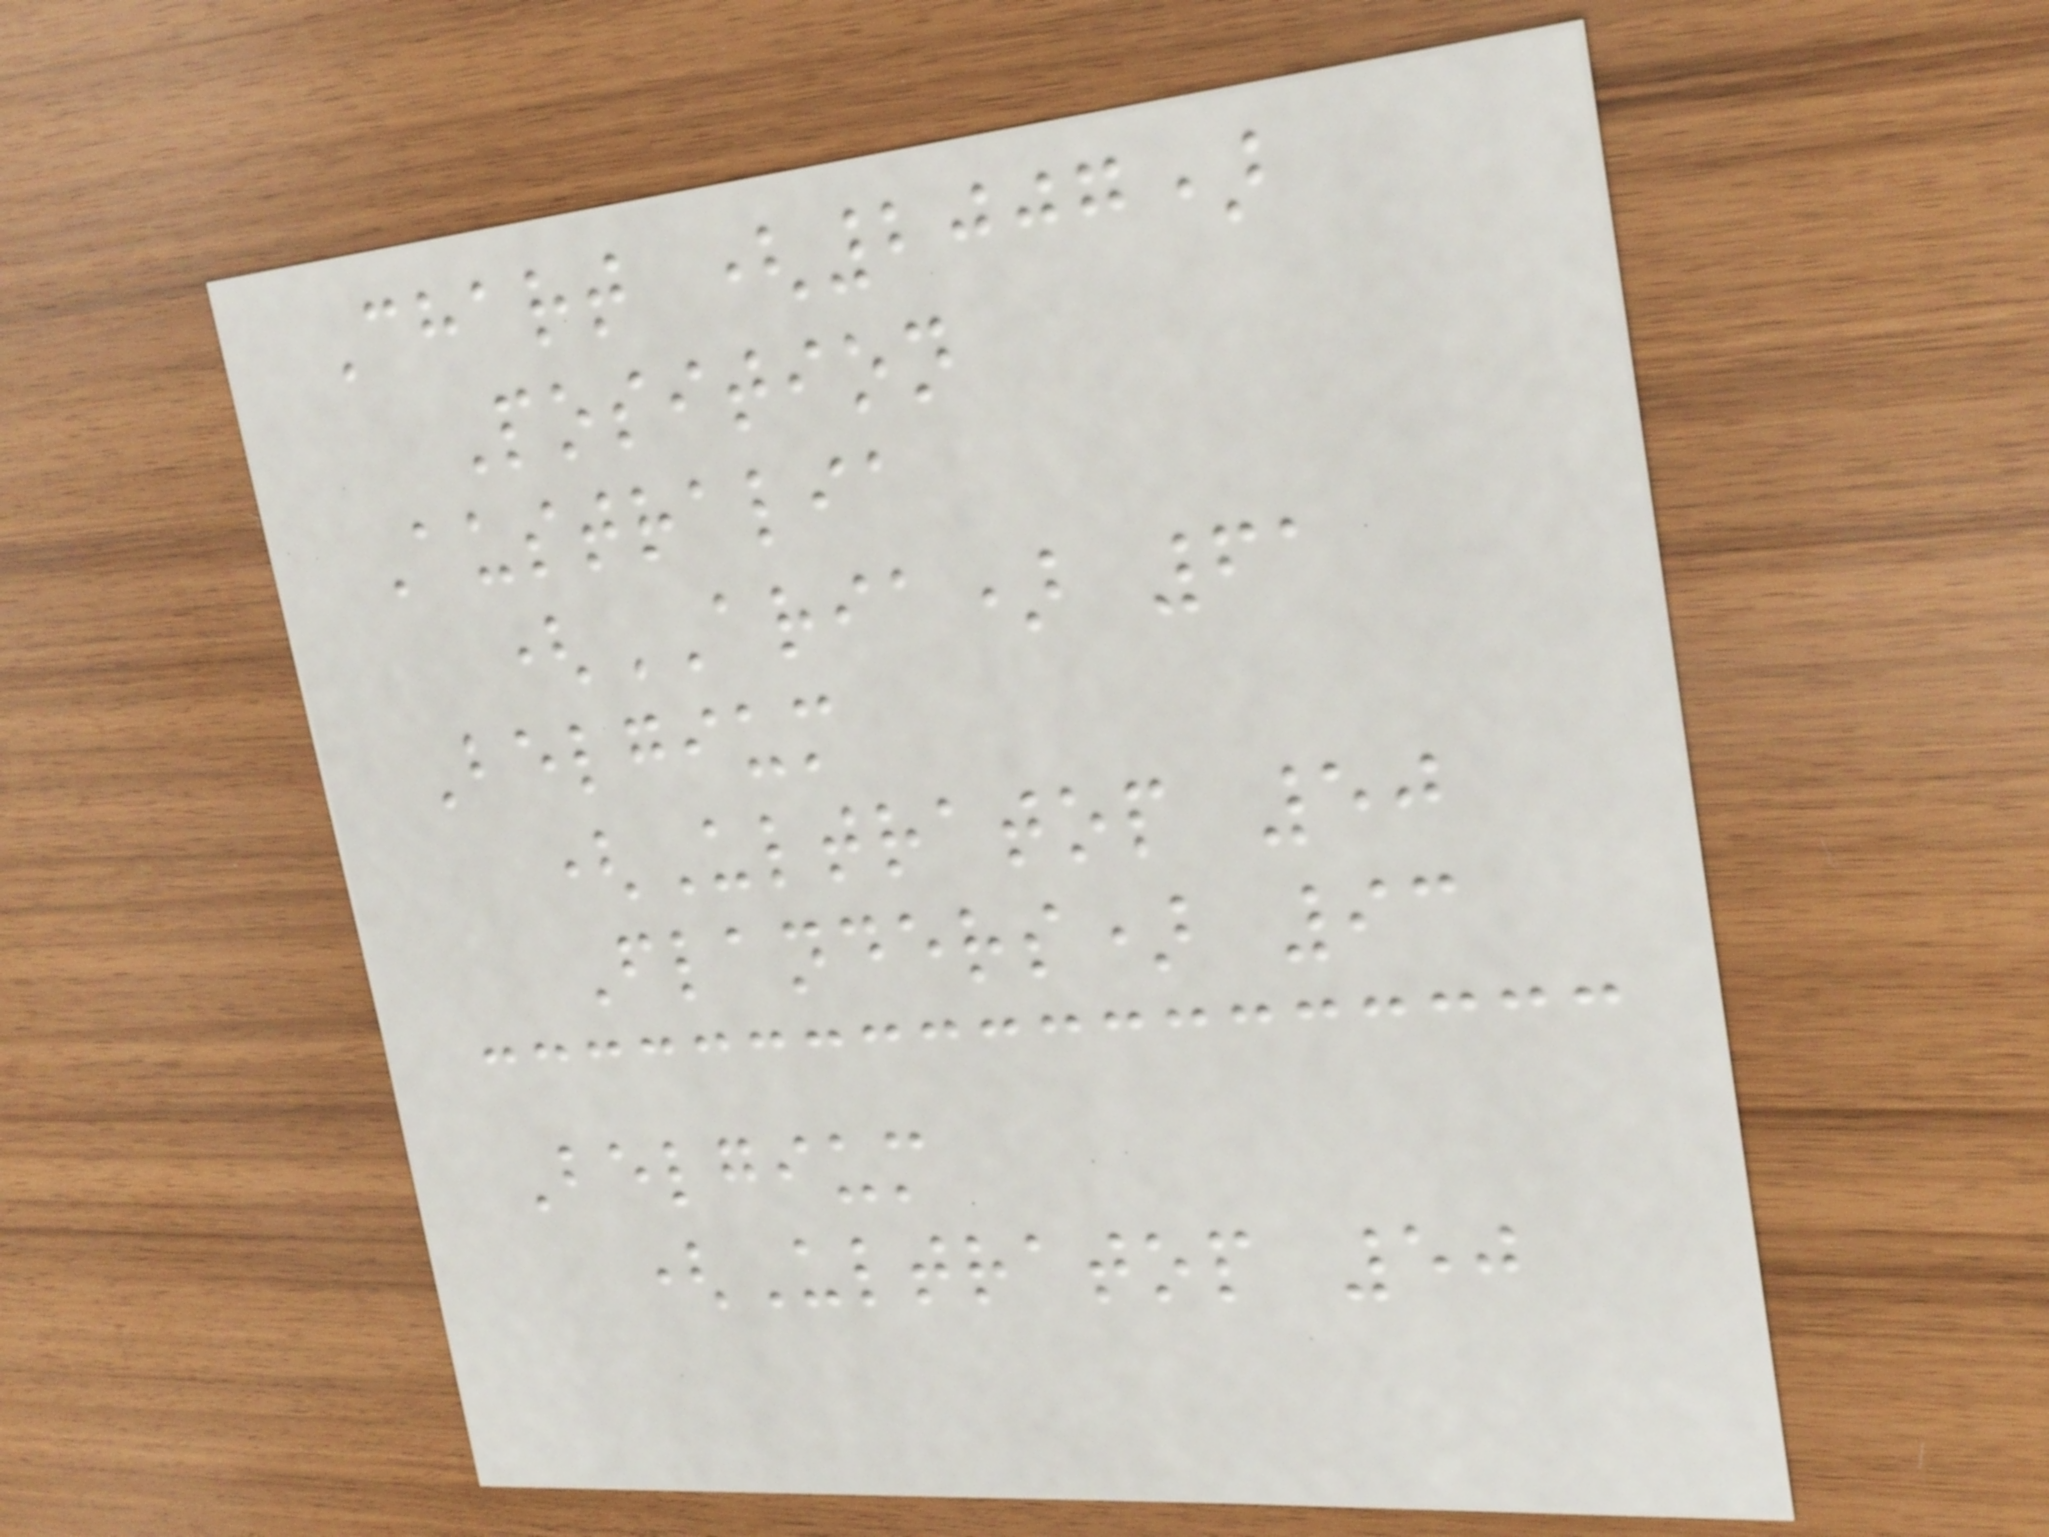Chart (2007)
Position
Australia
(ARIA) 61
Belgium
(Ultratop 50
Flanders) 93
Belgium
(Ultratop 50
